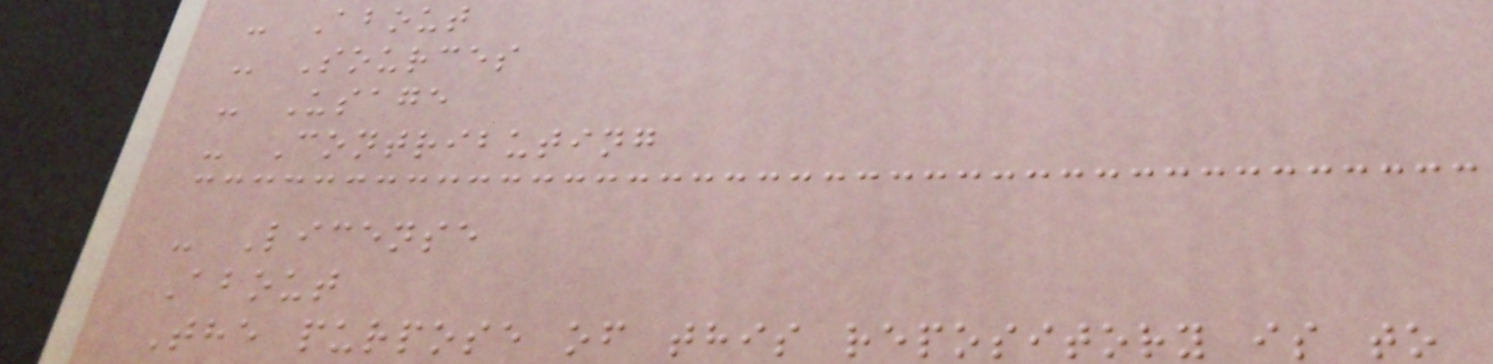- About
- Sources
- Usage
- Contributing
- License
About
The purpose of this repository is to
